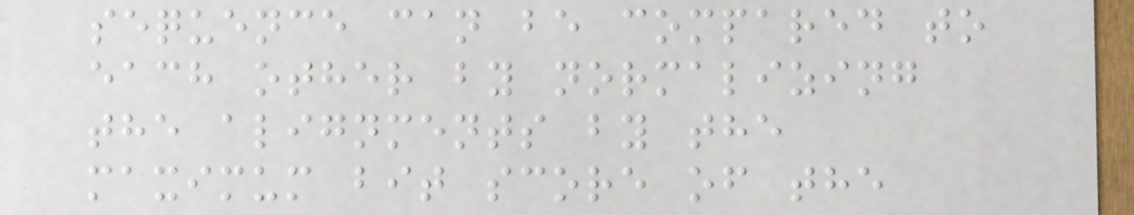sequence can be compared to
each other by normalizing
the alignments by the
maximum bit score of the
